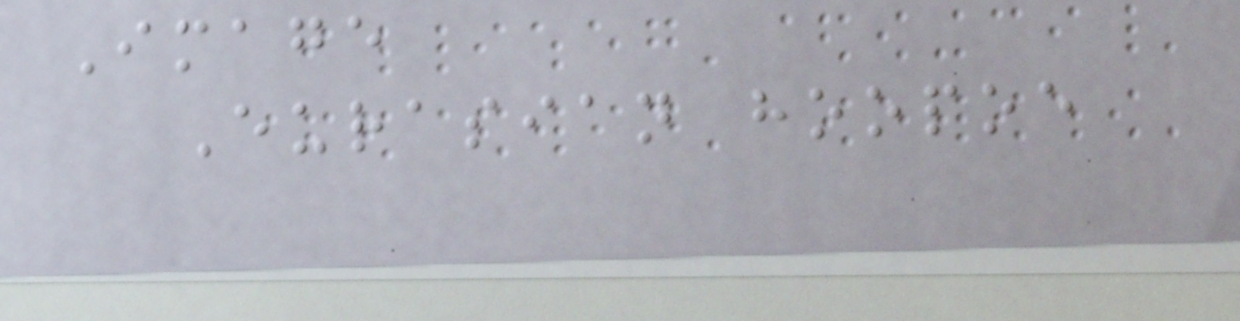Image
Eurasian hoopoe
